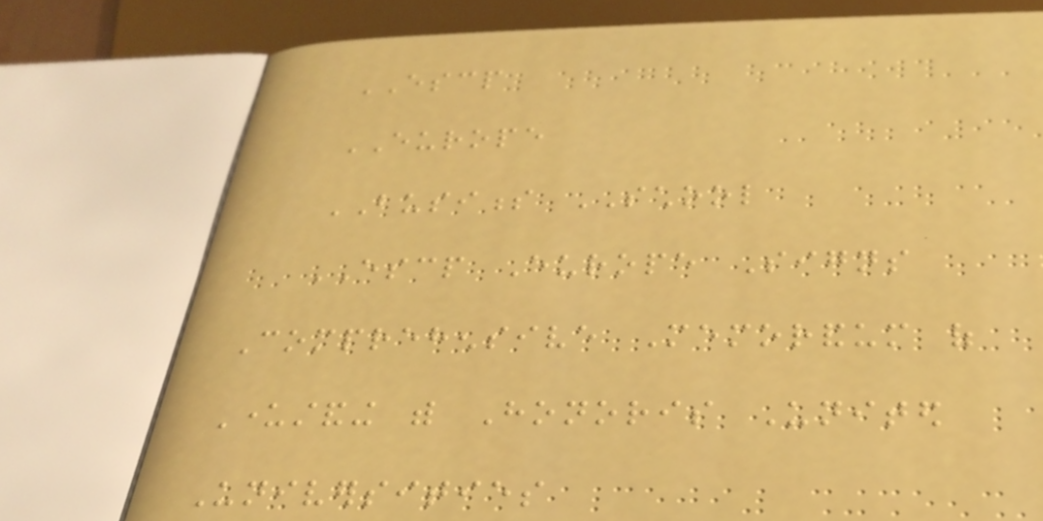ESCP
EUROPE
BUSINESS SCHOOL
ESCP Europe Signs
Comprehensive Memorandum of
Understanding with Honoris United
Universities
